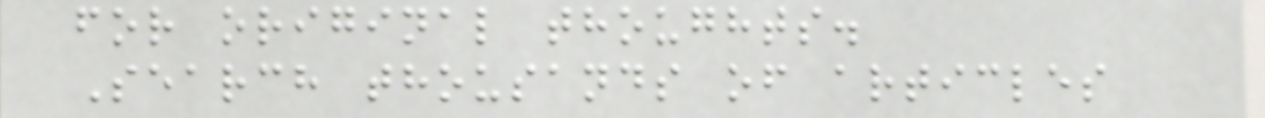for original thoughts.
Search thousands of articles
